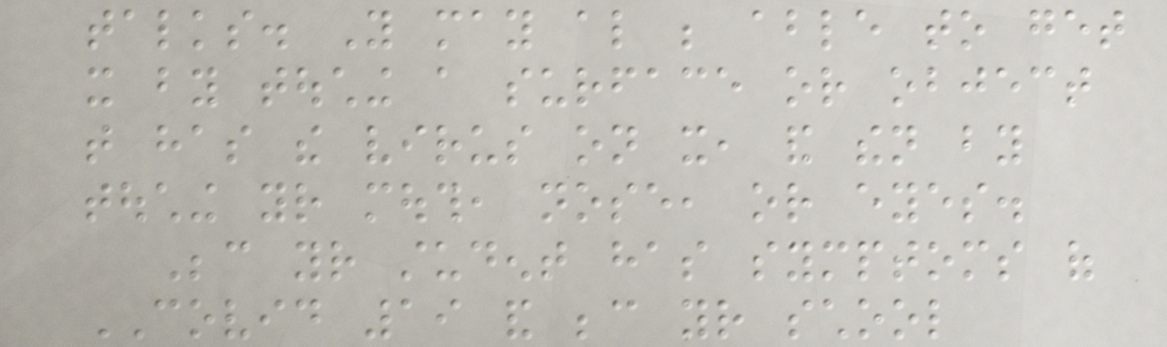talks. You may also be able to get
it by touching a surface or object
that has the virus on it, and then by
touching your mouth, nose, or eyes.
Because your student has symptoms of
COVID 19 and because your school
